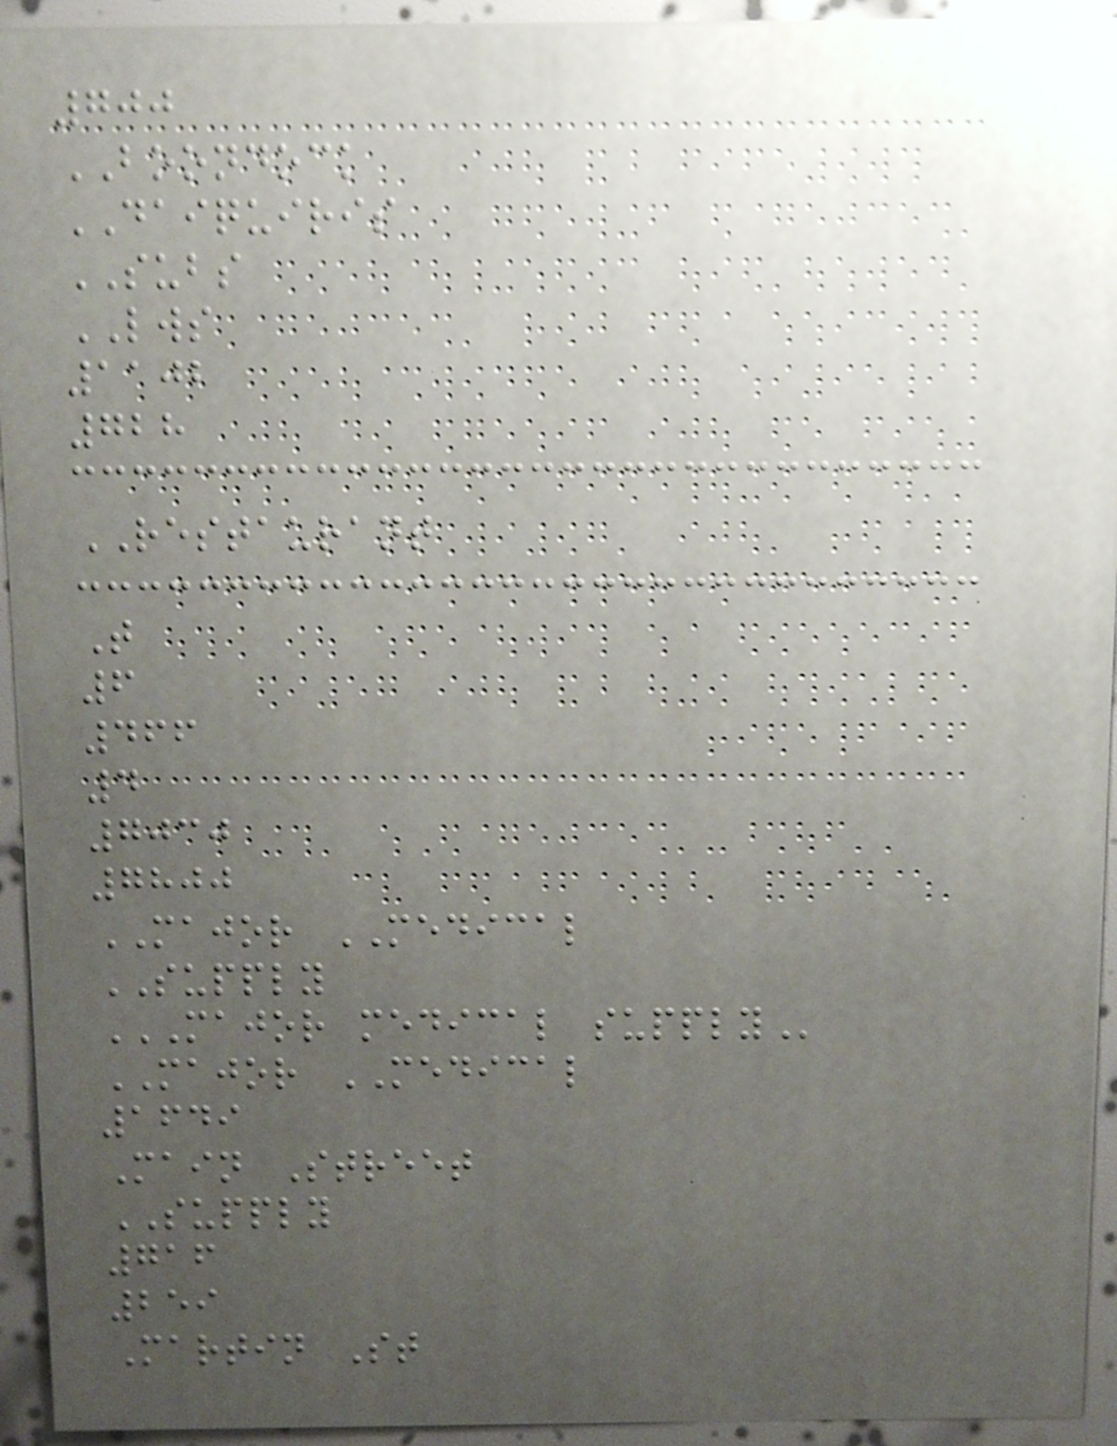700
BOONDOCK
DAIQUIRIS
SUBS
LWS
1102
728
RESTAURANT
T
6
466
4
7030
7800
MAJOR MEDICAL
SUPPLY
MAJOR MEDICAL SUPPLY
MAJOR MEDICAL
1649
Main Street
SUPPLY
716
259
Martin St
